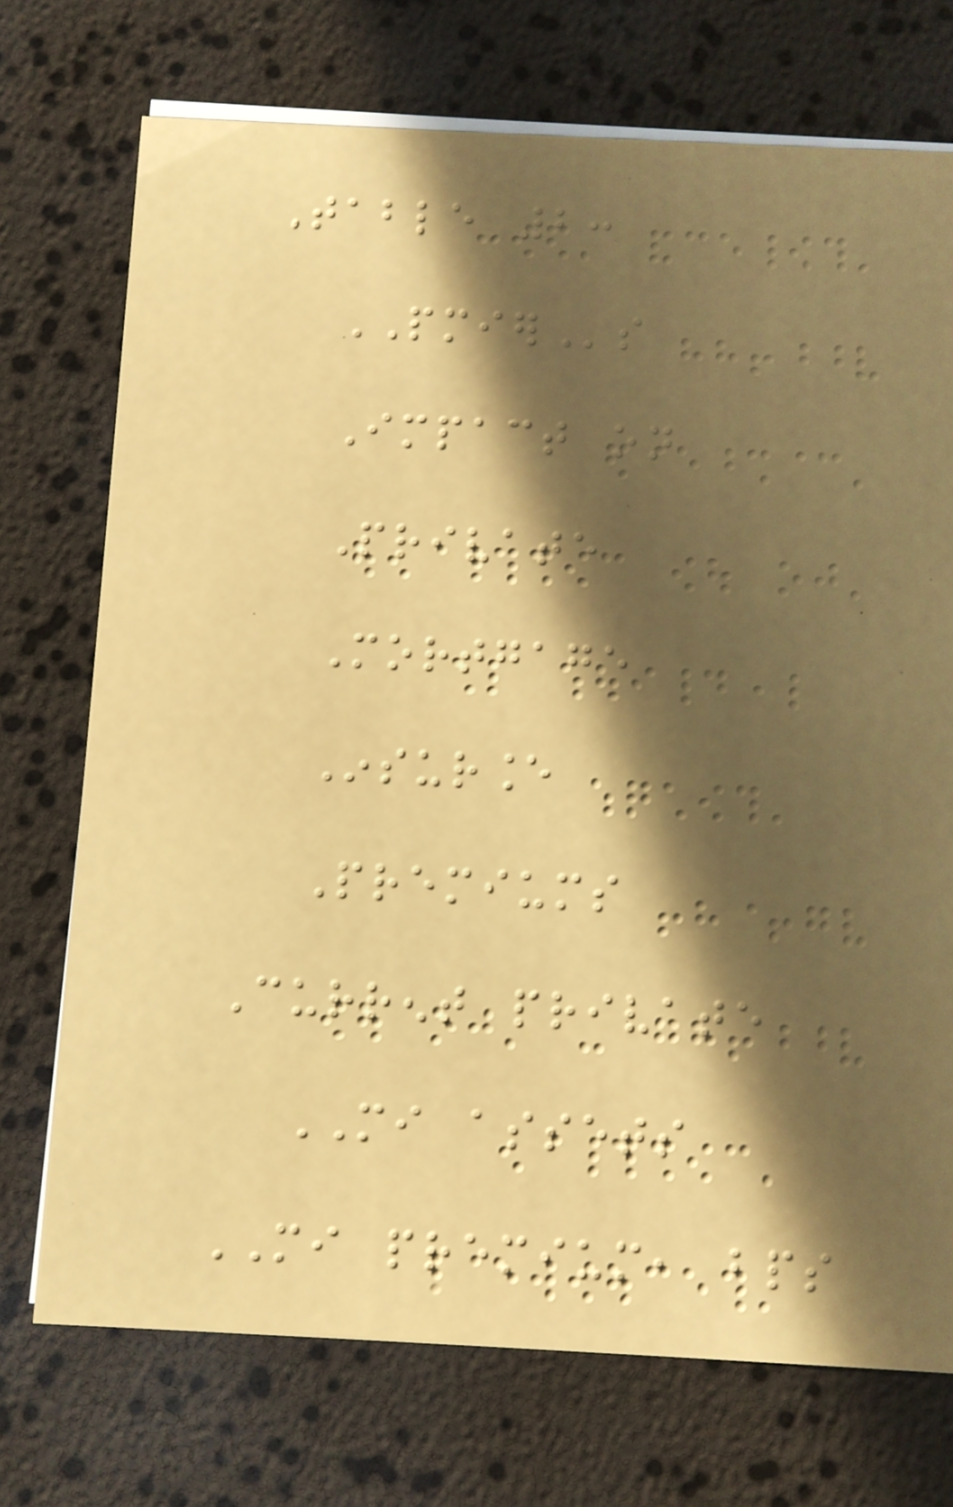Table 2:
PMIERs
Impact on
Private
Mortgage
Insurance
Premiums
Current private
MI assets
MI premium, bps
